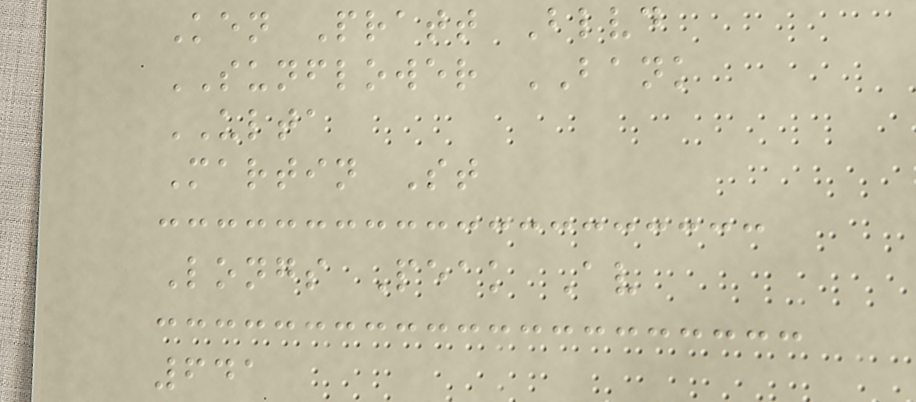Ken Pratt Blvd
SUNFLOWER BANK
ULTA
Martin St
Longs Peak Av
641
